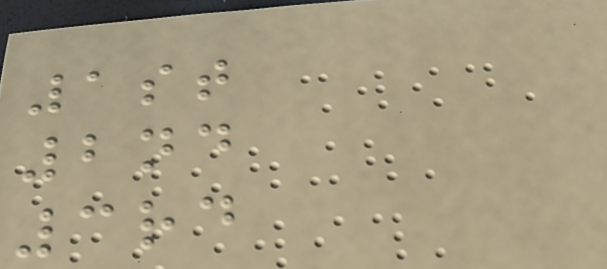1st
2nd
3rd
